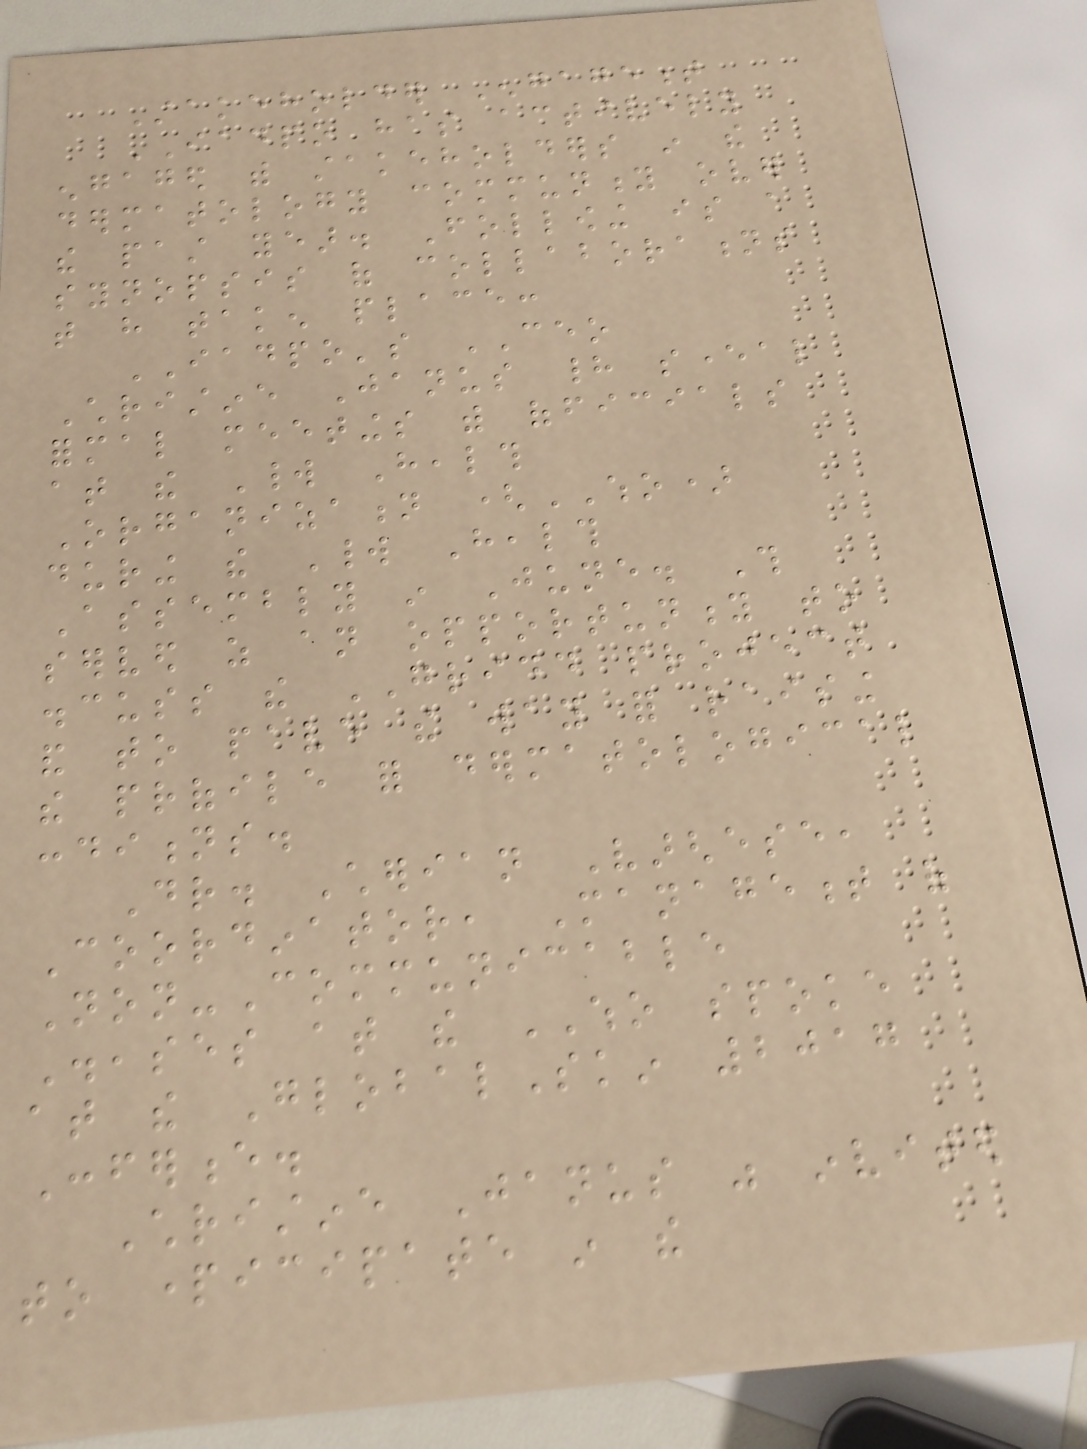Stakeholder Engagement
IADPO has actively
engaged with stakeholders in the
dermatology community over
the past year. Following is a
synopsis of collaborations
that have taken place:
IADPO's CEO
Christine Janus had several
formal meetings with officials
at the World Health
Organization (WHO)
during the World Health
Assembly in June. This
served as an opportunity to
discuss the GRIDD project
and to pave the way for raising
the profile for dermatological
conditions.
Dr. Cherian Varghese,
Coordinator, Management of
Non-Communicable
Diseases at the WHO spoke
at the GlobalSkin 2017
Conference.
Christine Janus was invited
to participate in the
